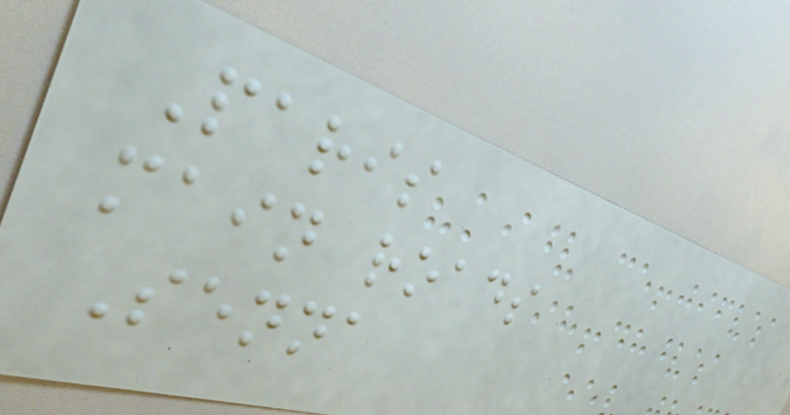Paris
main roads
Senna
